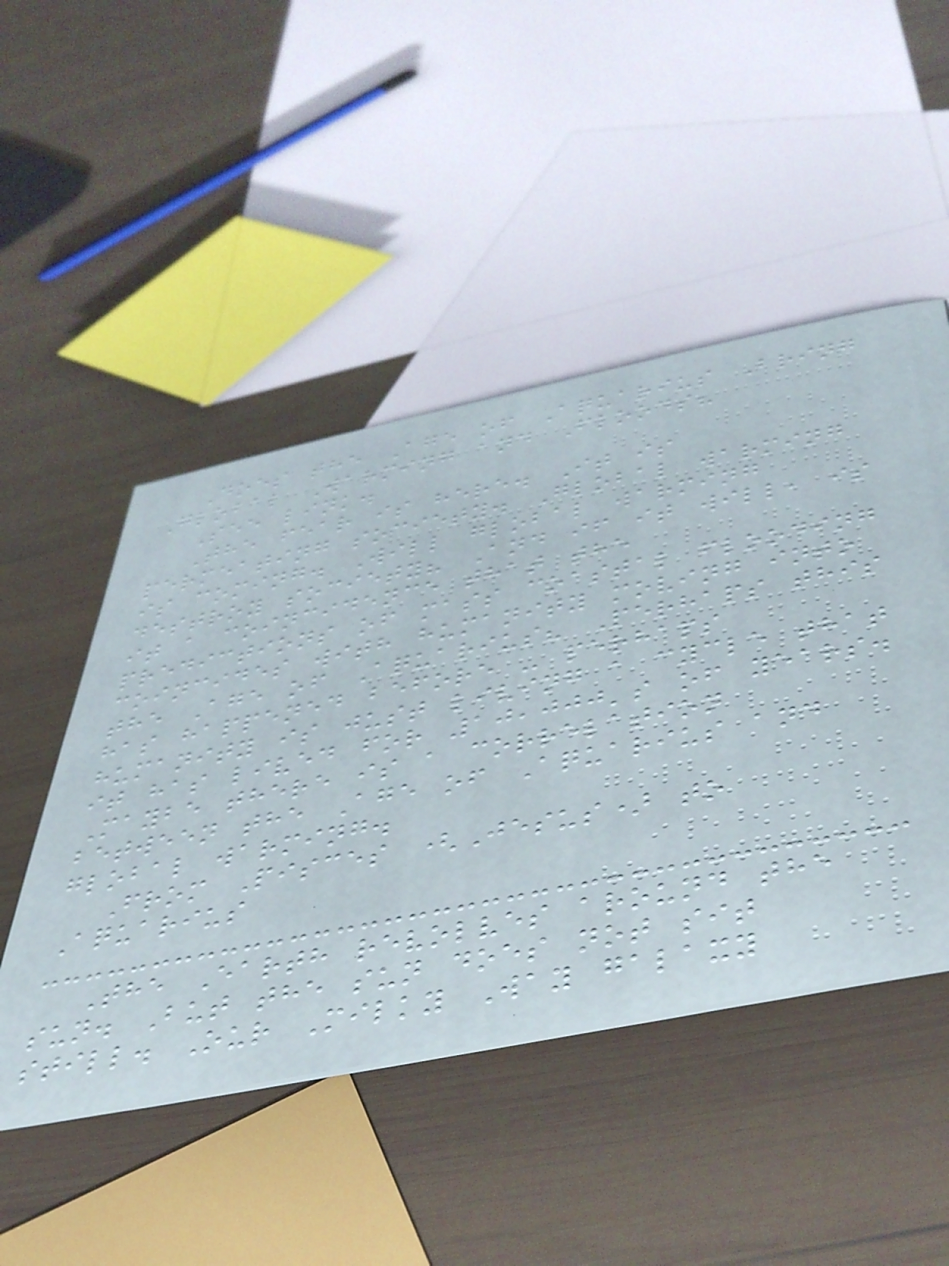Does the Age of Aquarius Bring
Global Warming and Floods?
See link.
The fear is here. It is
permeating society. Global warming
is coming. Will global warming
destroy society? And if it will, is
it a coincidence that the
predictions of mass coastal flooding
coincides with humanity moving into
the Age of Aquarius? Perhaps this
has happened before - perhaps
humanity is just living a cycle that
it has lived for 10,000's of years.
Maybe there is a correlation
between the Age of Aquarius and
global warming.
From Pisces (Jesus) to
Aquarius
The Earth revolves around the
sun. But the sun does not sit
still. Our Milky Way galaxy
